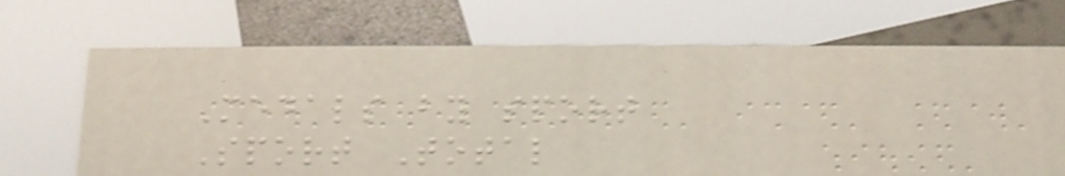Medals by sport
Sport Total
